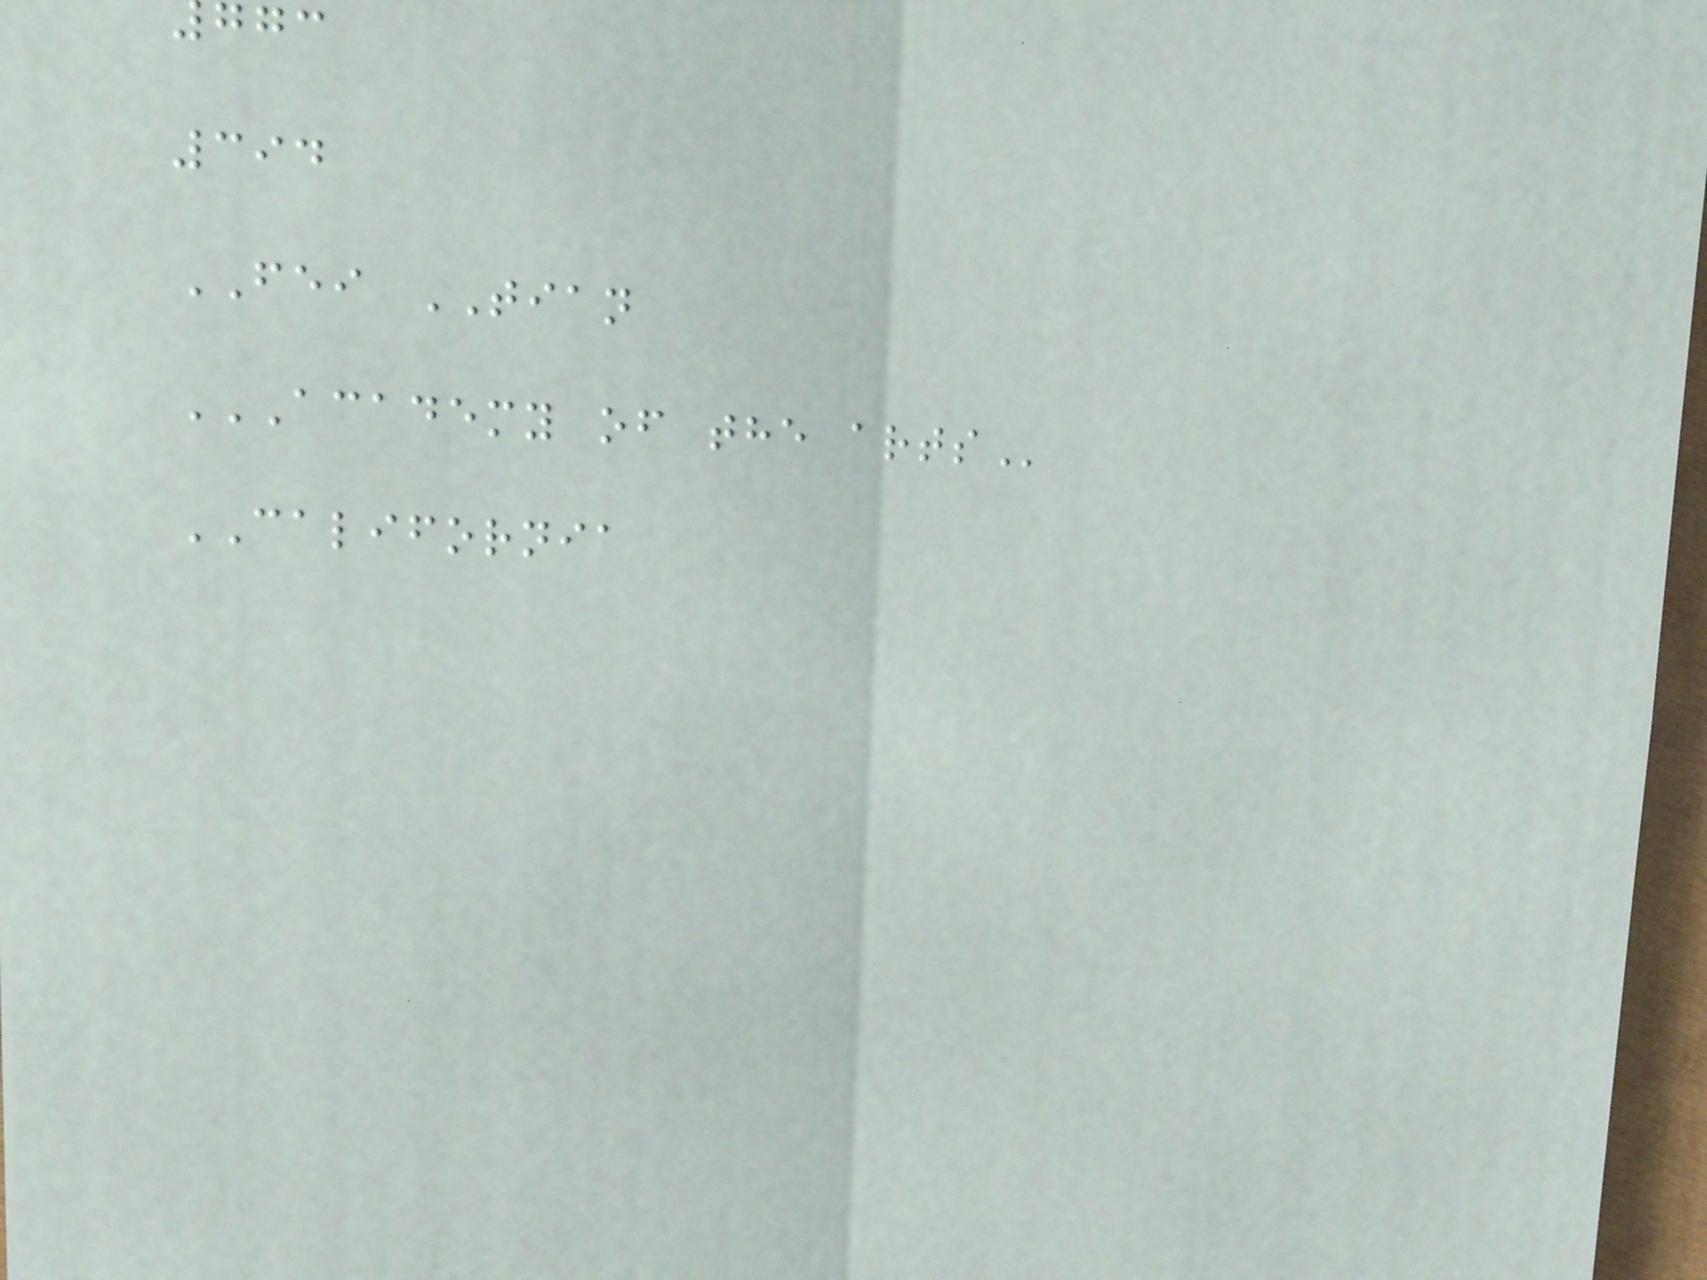394
FEI TIAN
ACADEMY OF THE ARTS
CALIFORNIA
